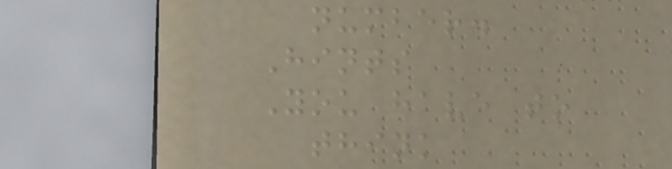number.
Hints
You have to
think
